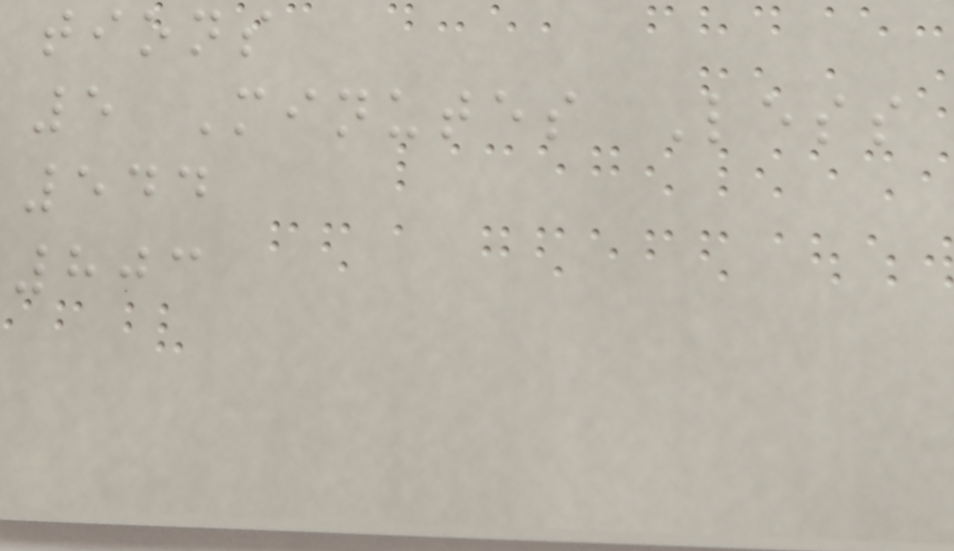tions
5 Minutes Less
544
803
